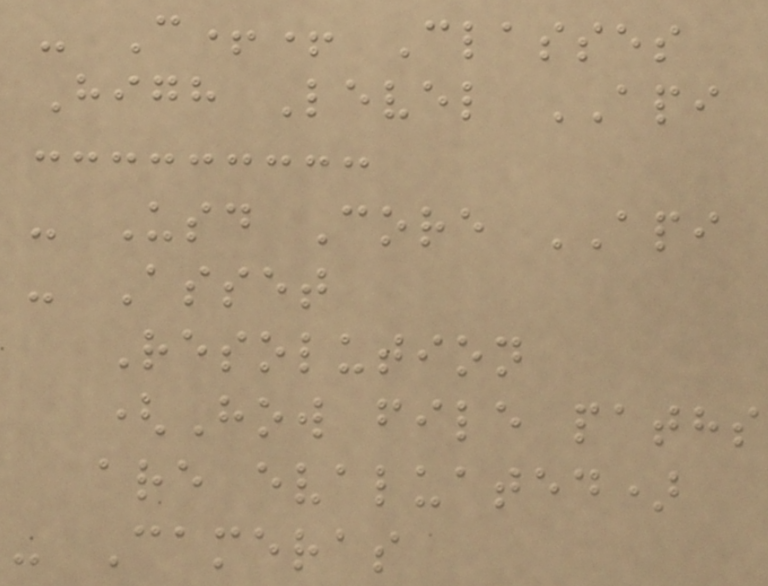- C++ Classes
High Level API
- Usd Core API
- Asset
Resolution
(How file paths
are evaluated)
- Cameras
